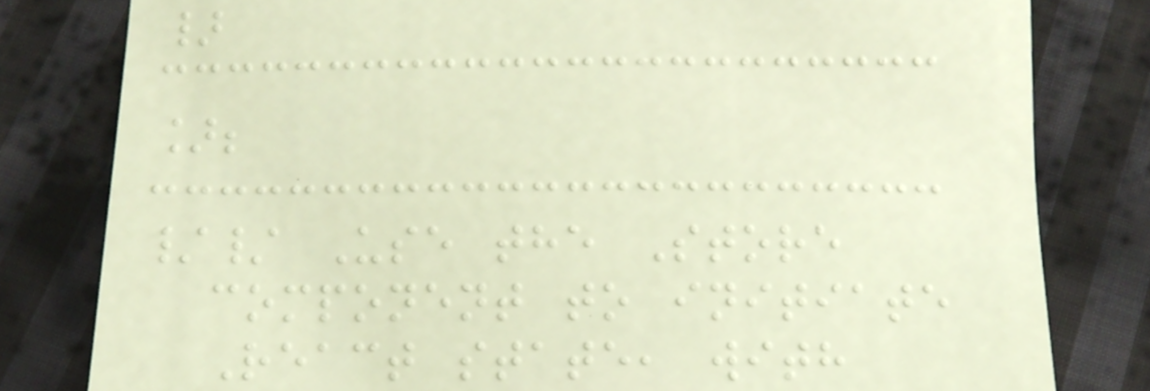}
];
// Use the Store
component to initiate
React state, with
